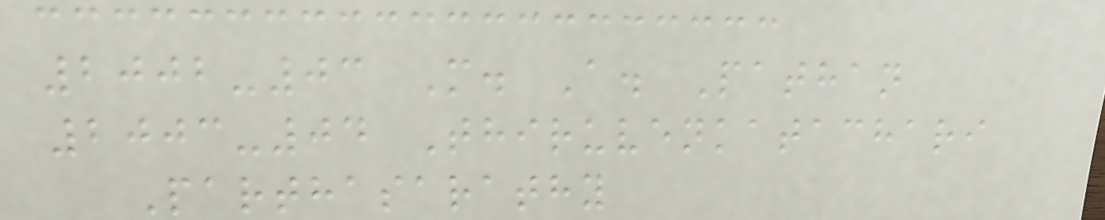2002-03 M. A. Pathan
2003-04 Thiruvenkatachari
Parthasarathy
